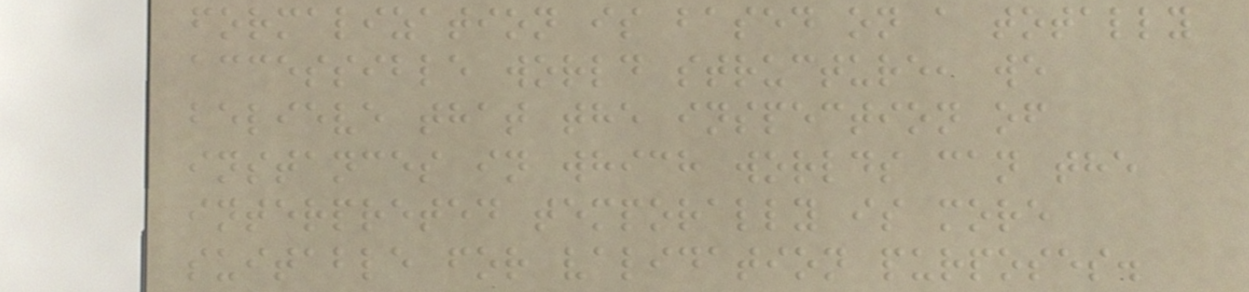formalization is based on a totally
accessible world structure, we
believe that the inspection of
instances in which worlds can the
interpreted temporally is more
suitable for validation purposes.
